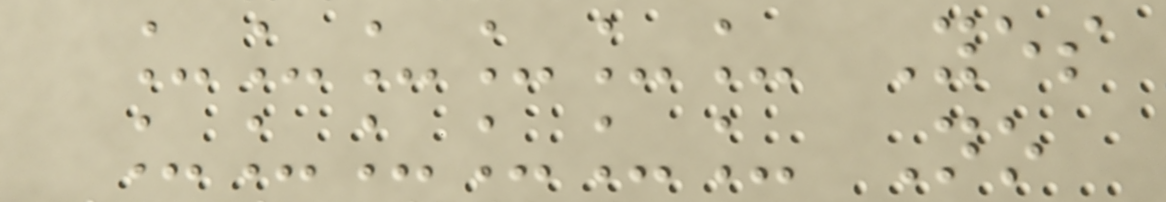______ Yes
______ No
